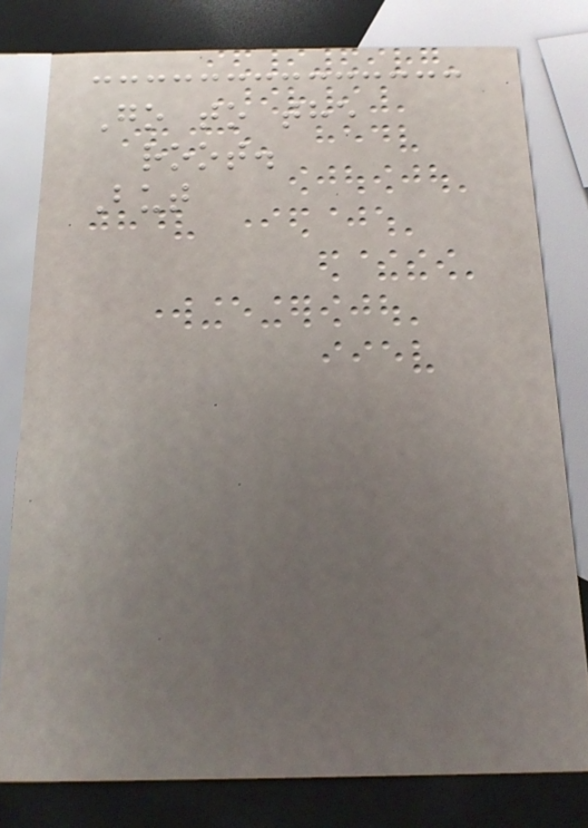Go to the
root.
But
